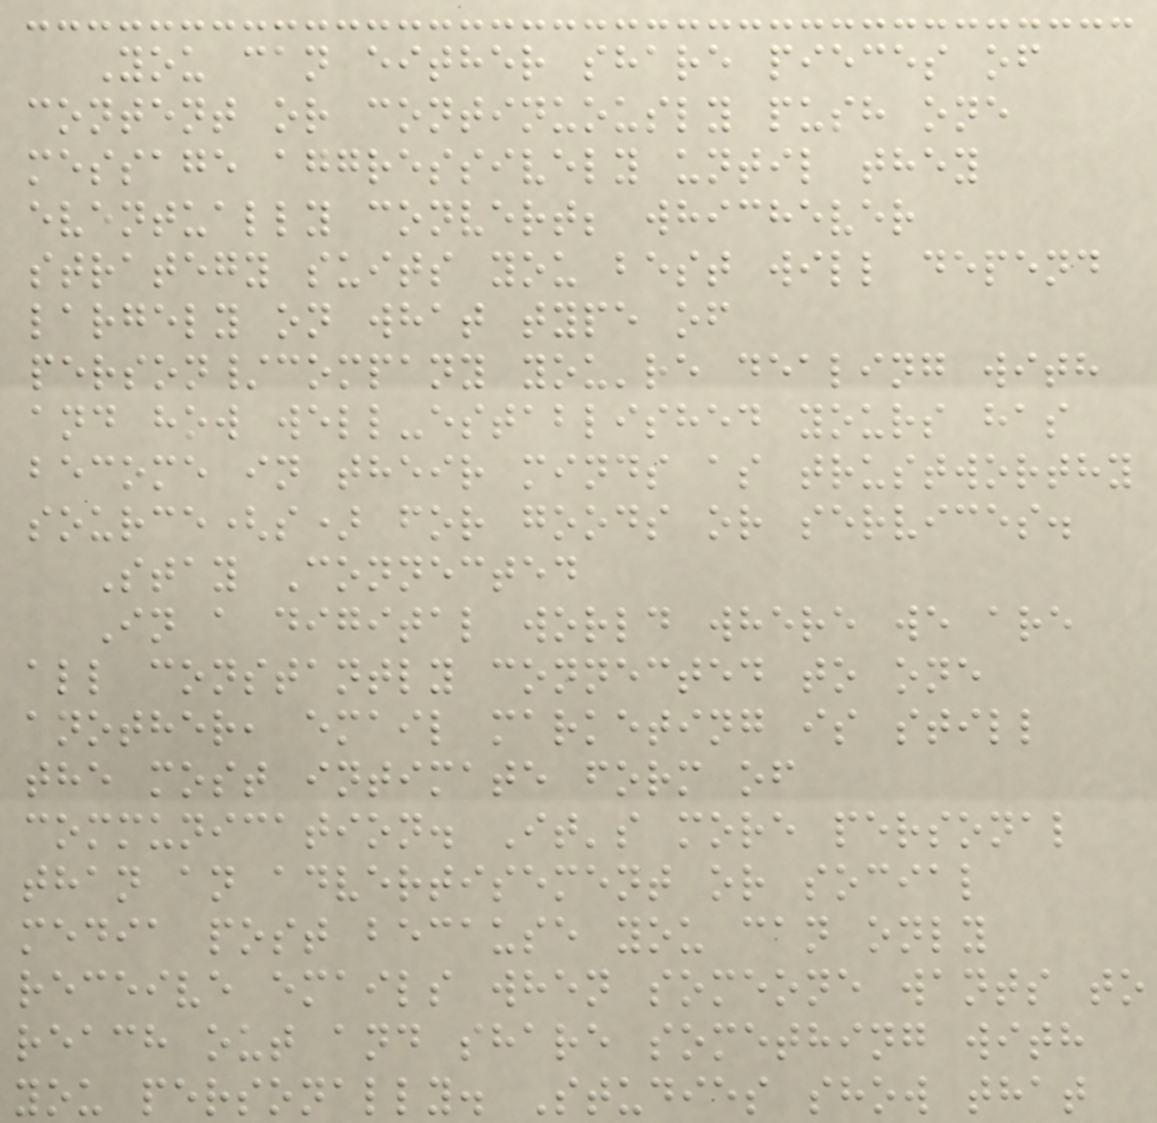You can either share pieces of
content or continuously push one
message aggressively until they
eventually convert; whichever
strategy suits you best will depend
largely on what type of
person/company you're dealing with
and how well-established yours has
become in their minds as trustworthy
source(s) for goods or services.
Stay Connected
In a digital world where we are
all constantly connected to one
another, email marketing is still
the most intimate form of
communication. It's more personal
than an advertisement or social
media post because you can only
receive emails when someone wants to
reach out and share something with
you personally. Studies show that
